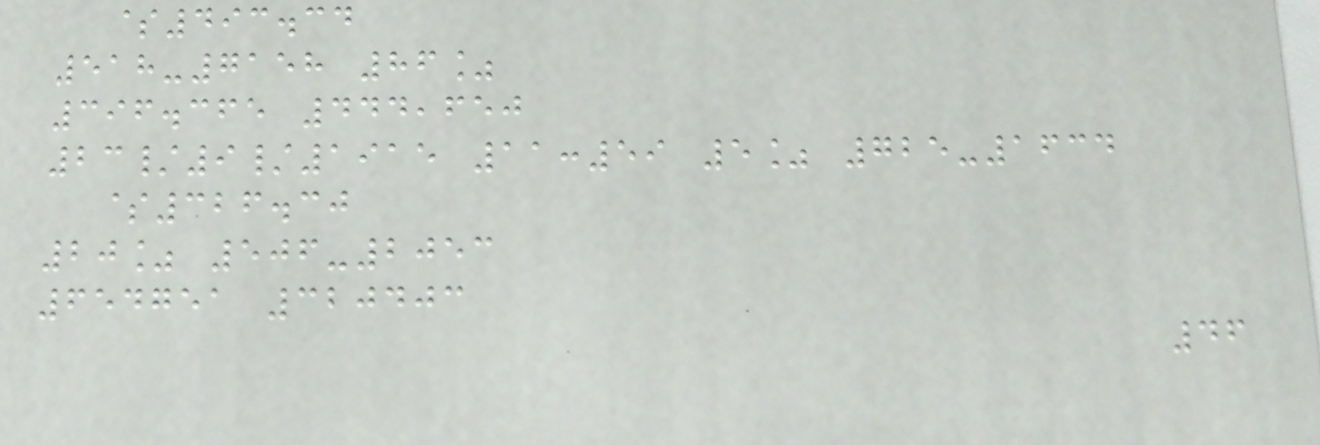$493.34
518-7158 86%
396.365 444,650
23/9/1915 11:59 5% 725-1634
$326.30
20% 506-2053
654751 320403
46
